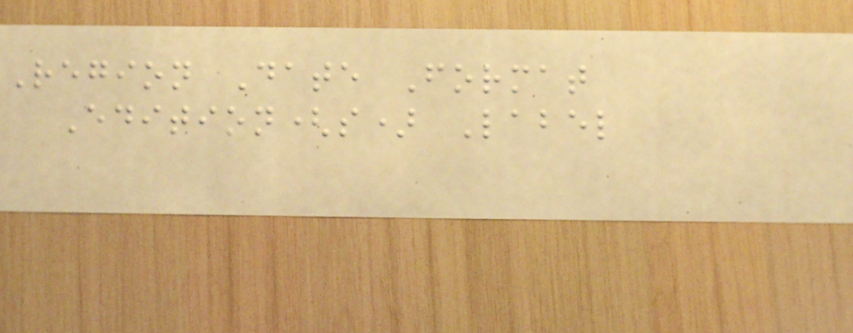Region Date Format
Edition(s) Label
